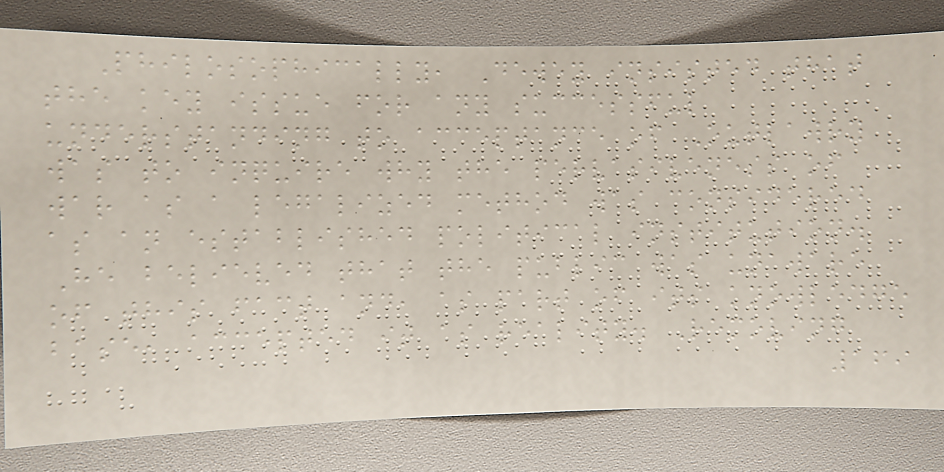Philosophically, Dewey insisted that
the key issue for any successful
understanding to acceptance of Outlawry
was to inquire why the pervasiveness of
war as a legalized method was considered
as an established political institution.
He believed that the public was unaware
of this fact and, as part of its knowledge
base, accepted it as reality. Removing
169
